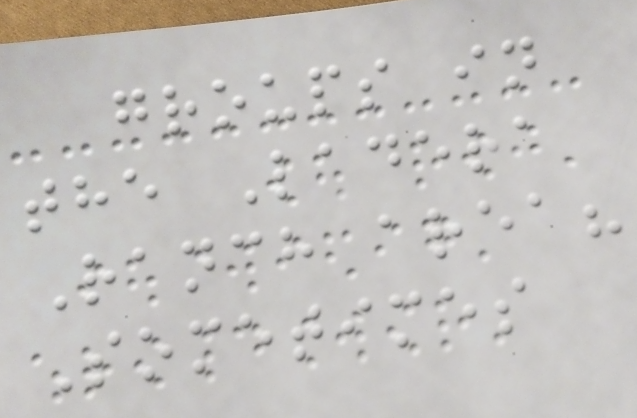groups in
the Ladera
Ranch area?
Sometimes
